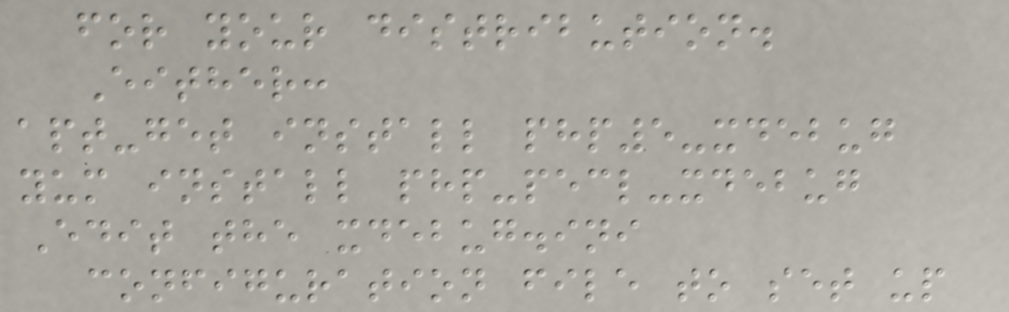for your distribution.
Either:
apt-get install php5-xdebug
yum install php-pecl-xdebug
Edit the xdebug.ini
configuration file to set up
